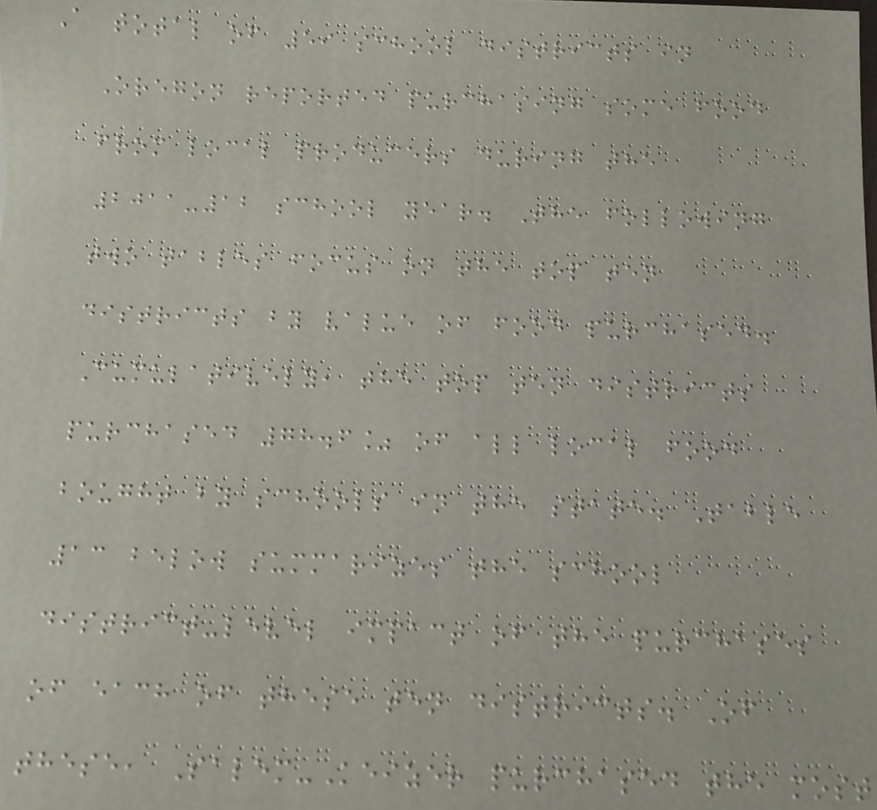A total of 59 school districts in
Oregon reported purchasing some food
from local producers during the
2011-12 school year. The following
two tables focus on the top ten
districts by value of food purchased.
Cumulatively, the top ten districts
purchased 78.6% of all local food
bought by schools in the state. Table
13 below summarizes the school
district-level impact of the purchases
of each of these ten districts. Of
these, Salem-Keizer purchased the most
